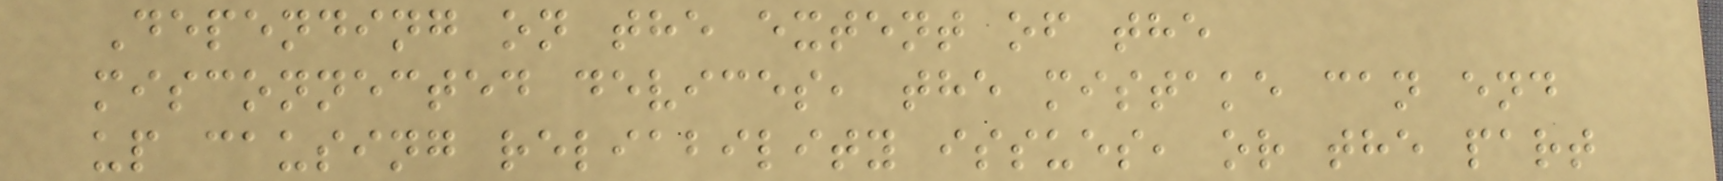Depending on the extent of the
misconnected devices, the mistake can end
up causing reliability issues, or the part
